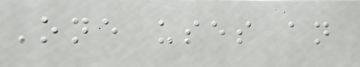One uses an
